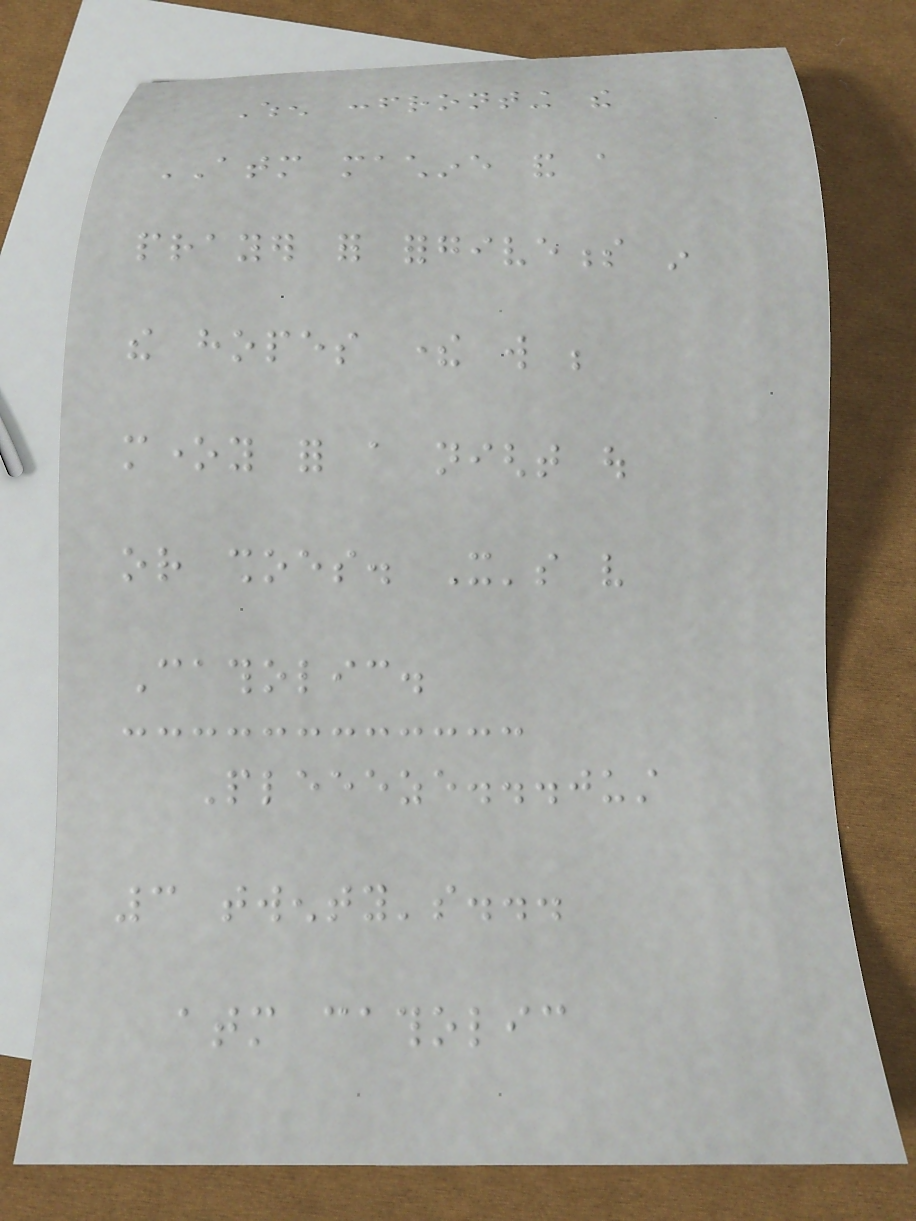When confronting the
ATM machine and a
prayer for forgiveness in
the hopes there will be
money for a night out
or shoes. It's very
Catholic.
Pleeeze...just
3 twenty's...
atm catholic
